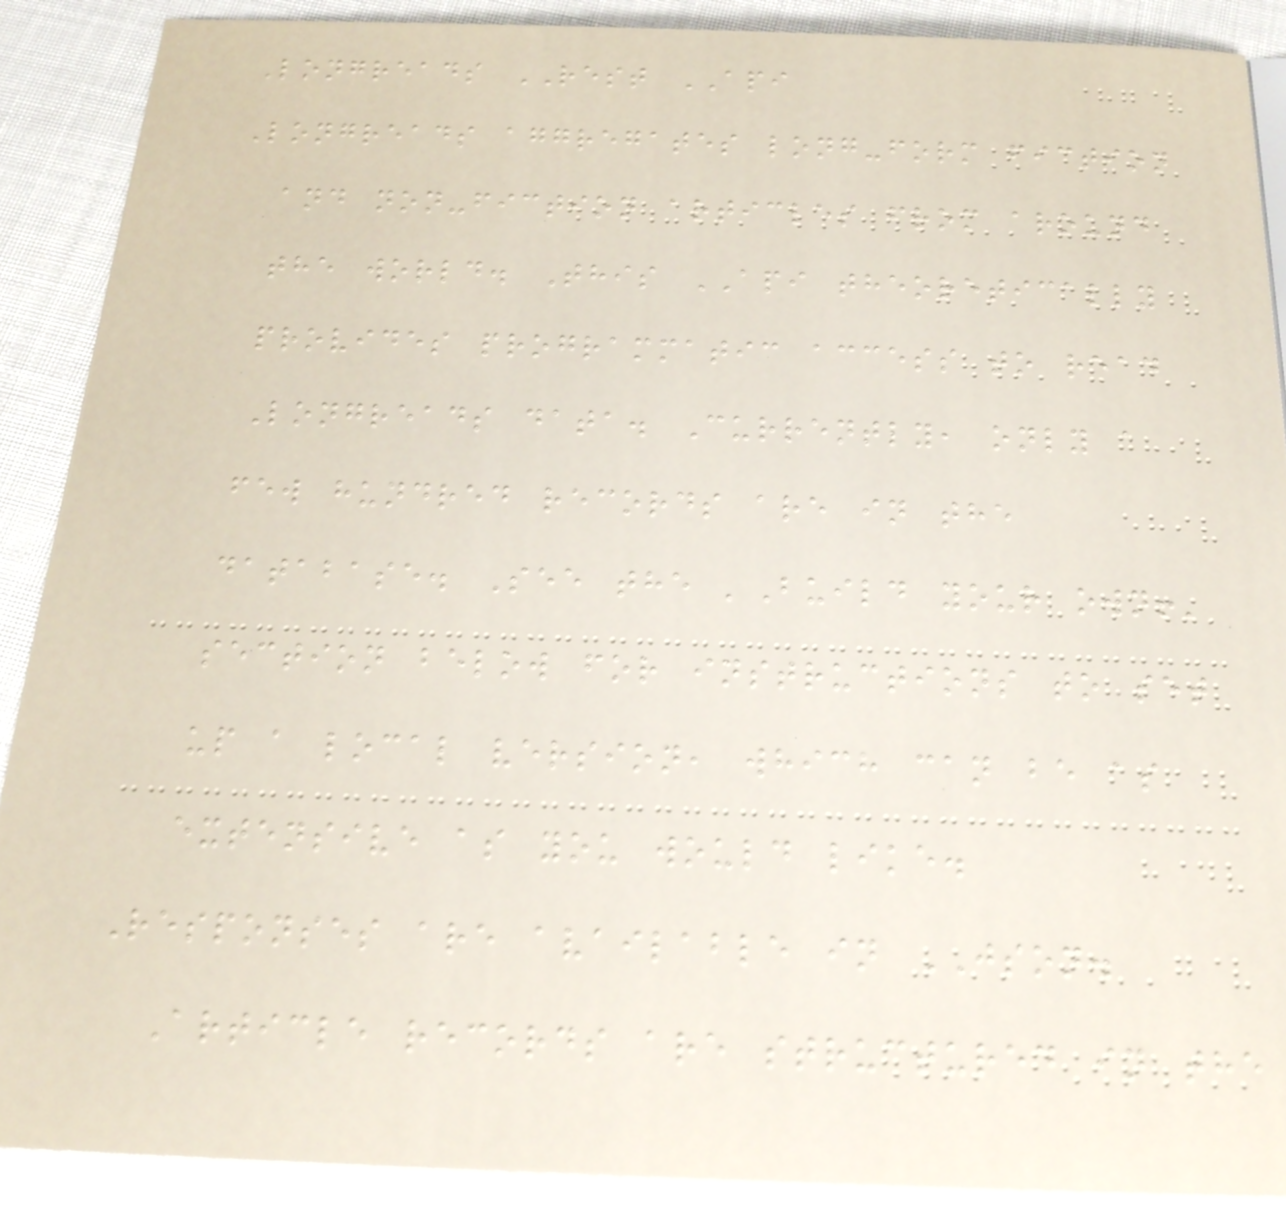Longreads REST API
Longreads aggregates long-form fiction
and non-fiction articles from around
the world. This API theoretically
provides programmatic access to read
Longreads data. Currently, only a
few hundred records are in the
database. See the 'Build your own!'
section below for instructions to set
up a local version, which can be as
extensive as you would like.
Responses are available in JSON.
Article records are structured in the
